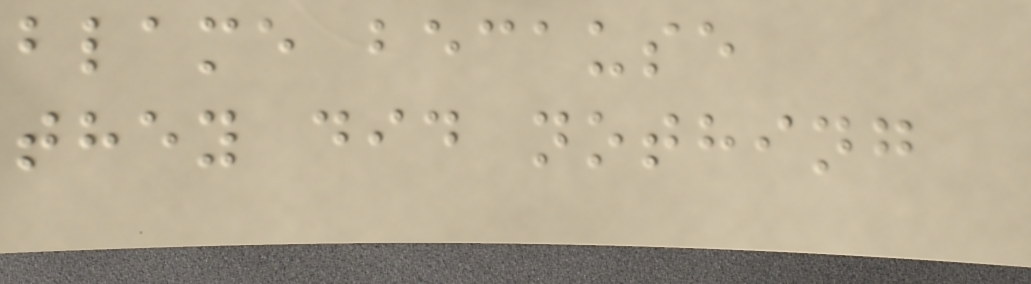blame because
they did nothing
